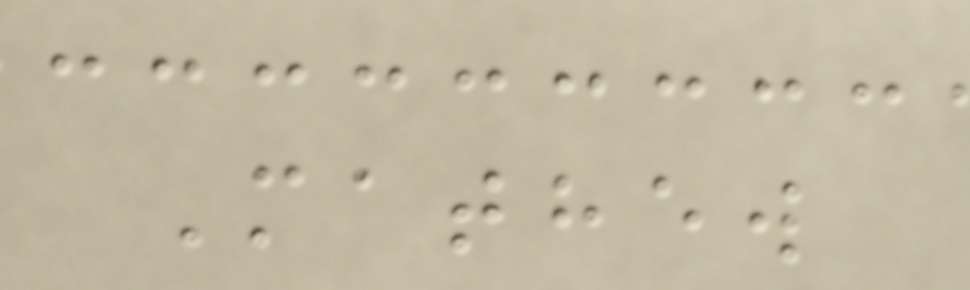Mathew
